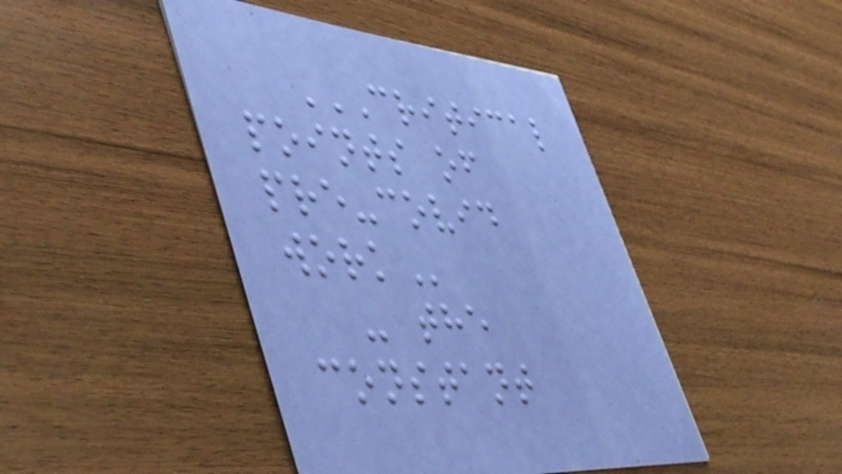CRITICAL
POINTS OF
PRE-COVID
WORK
- the
constant
